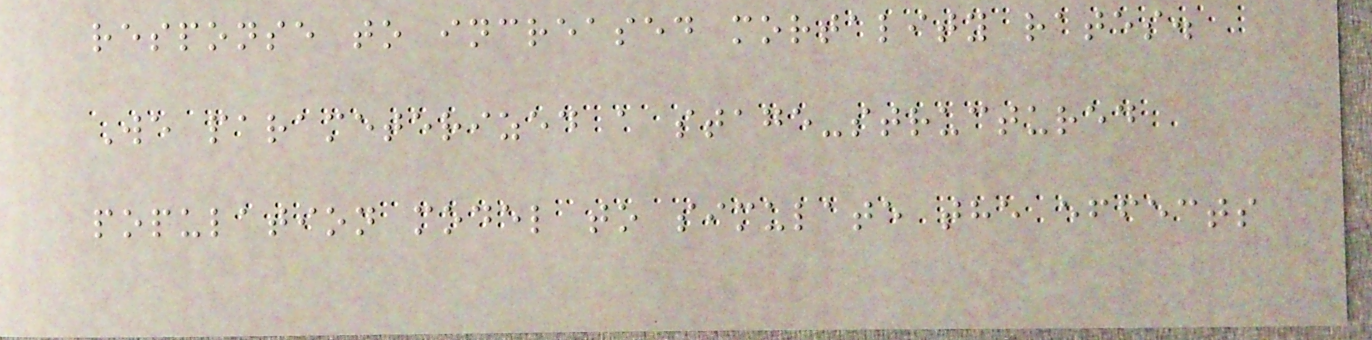response to increased mortality rates.
We parameterized a stage-structured
population model to simulate the effects
